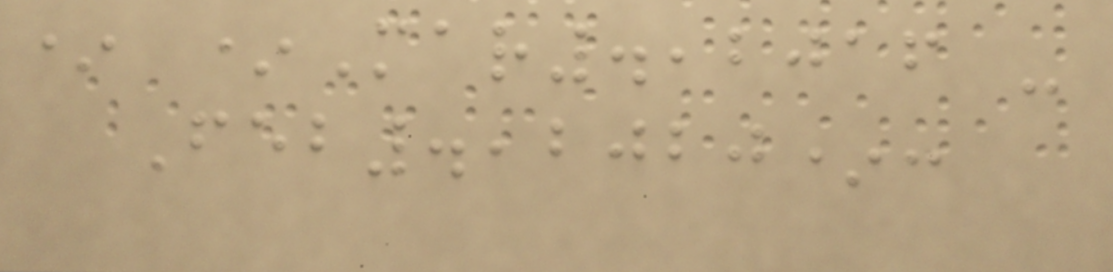* *Mar.,2016 -
Feb.,2020*:
